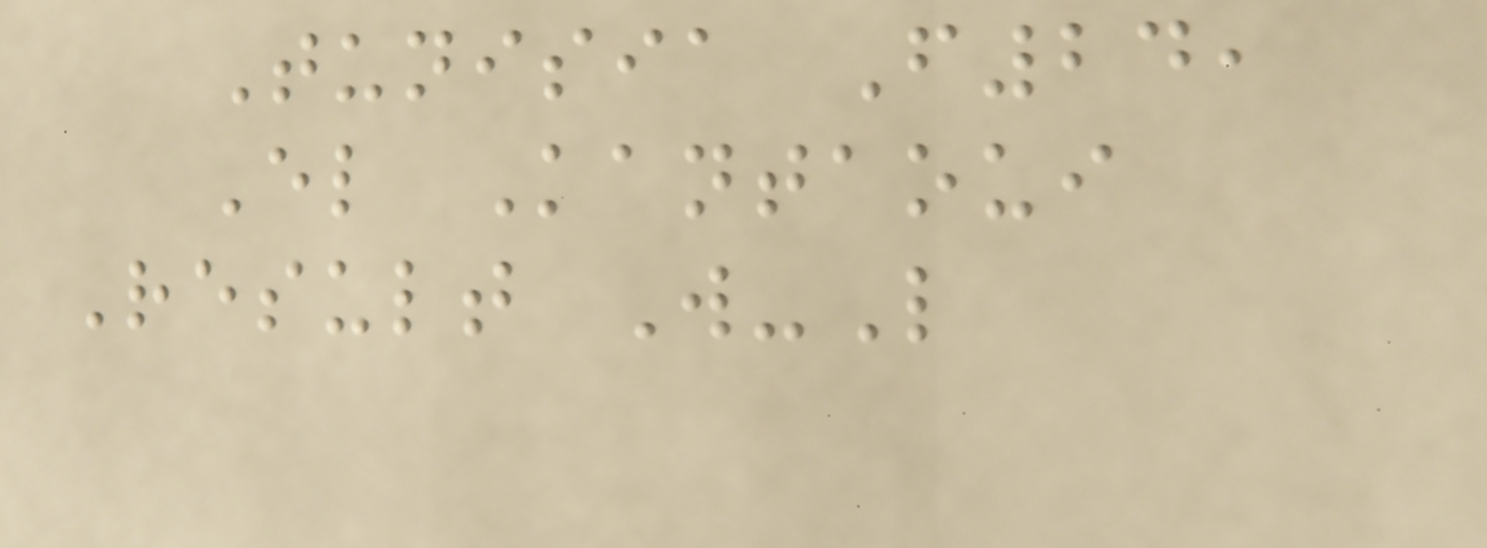Tunisia F24,
El Kantaoui
Result W-L
